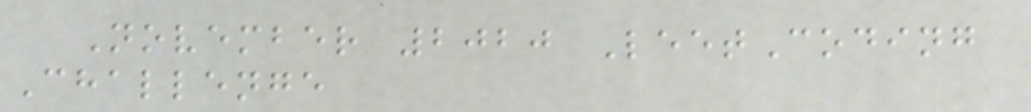November 2020 LeetCoding
Challenge
